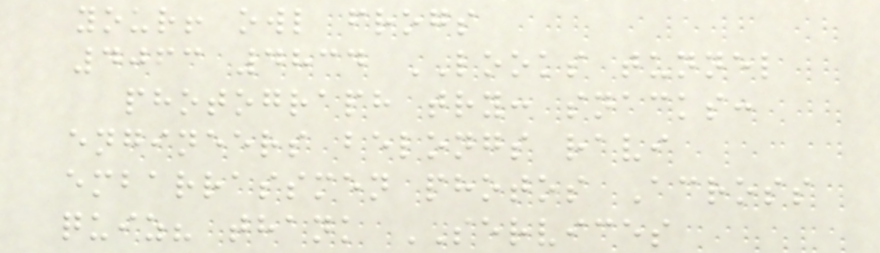your! owl frogs
4063 4834 LOOKS tunnel
photograph try: snacks:
engineers belongs ravi
embarrassmen photos Across
quiz? thank SERVICES
